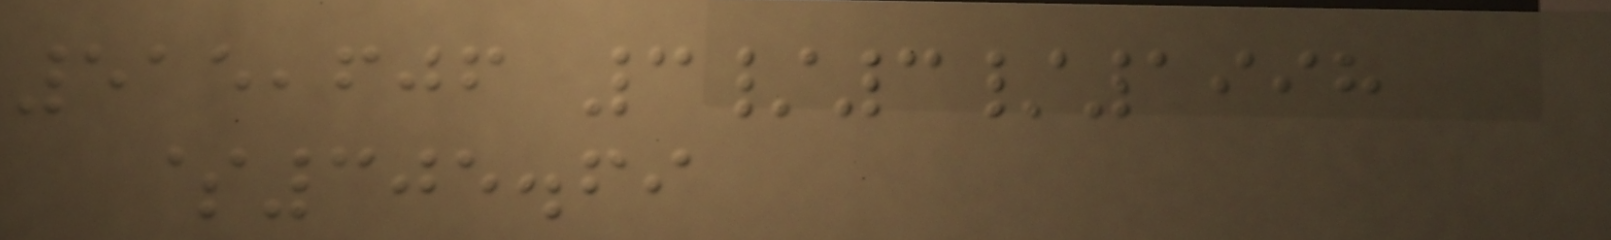515,606 3/3/1998
$305.69
